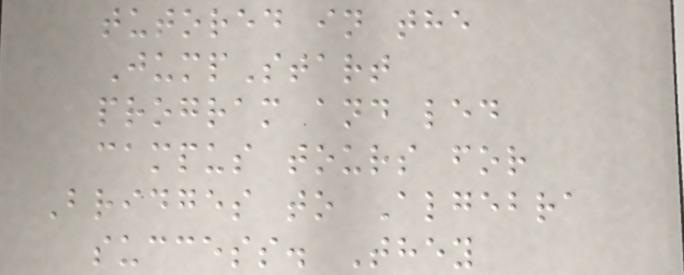tutored in the
JumpStart
program and led
campus tours for
Bridges to Algebra
success. They
